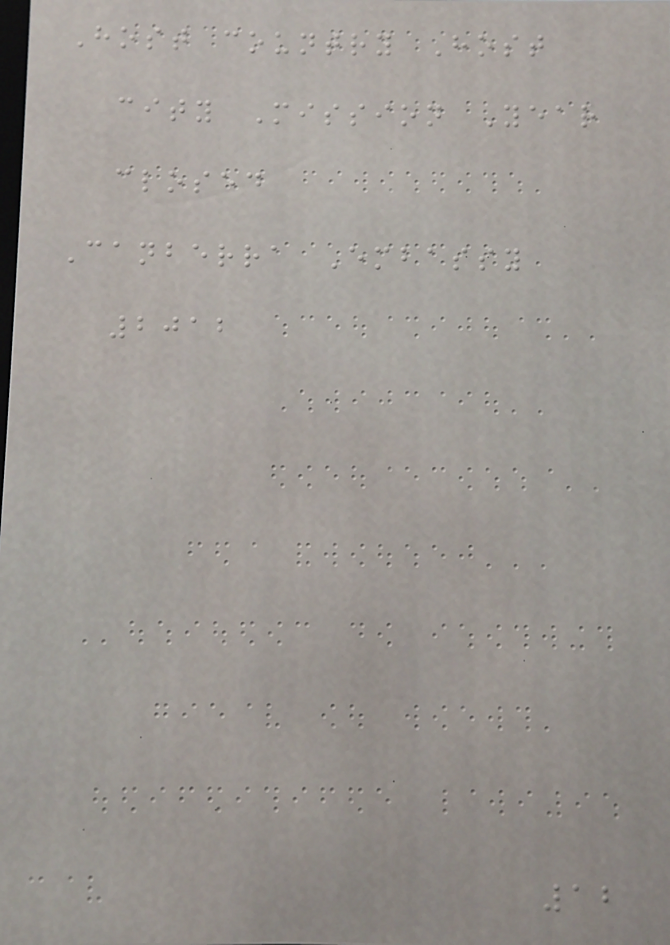Host country Host
city Mission Year
closed
Canberra Embassy
2012
12
